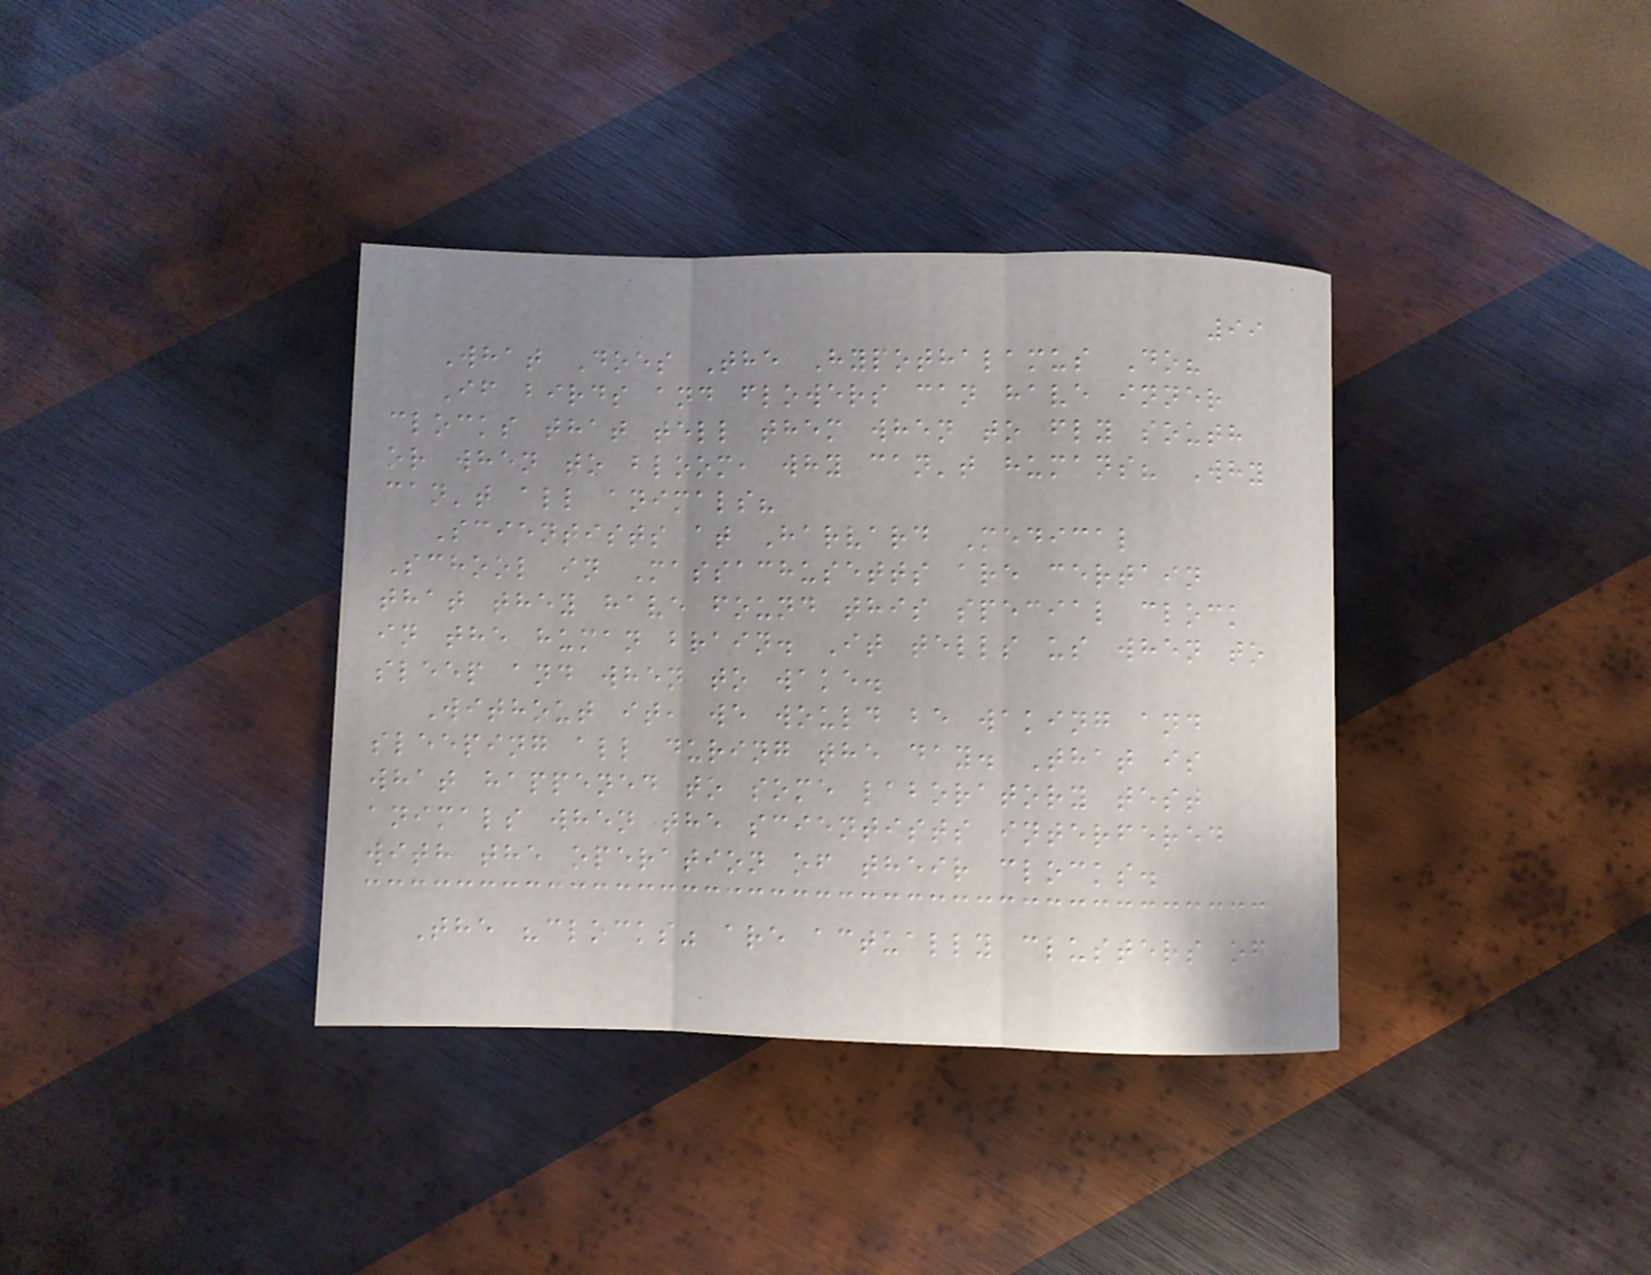99
What Does The Hypothalamus Do?
If birds and flowers can have inner
clocks that tell them when to fly south
or when to bloom, why can't humans? Why
can't all animals?
Scientists at Harvard Medical
School in Massachusetts are certain
that they have found this special clock
in the human brain. It tells us when to
sleep and when to wake.
Without it, we would be waking and
sleeping all during the day. That is
what happened to some laboratory test
animals when the scientists interfered
with the operation of their clocks.
The "clocks" are actually clusters of
